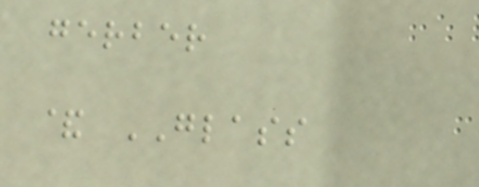gerber
& GLASS
